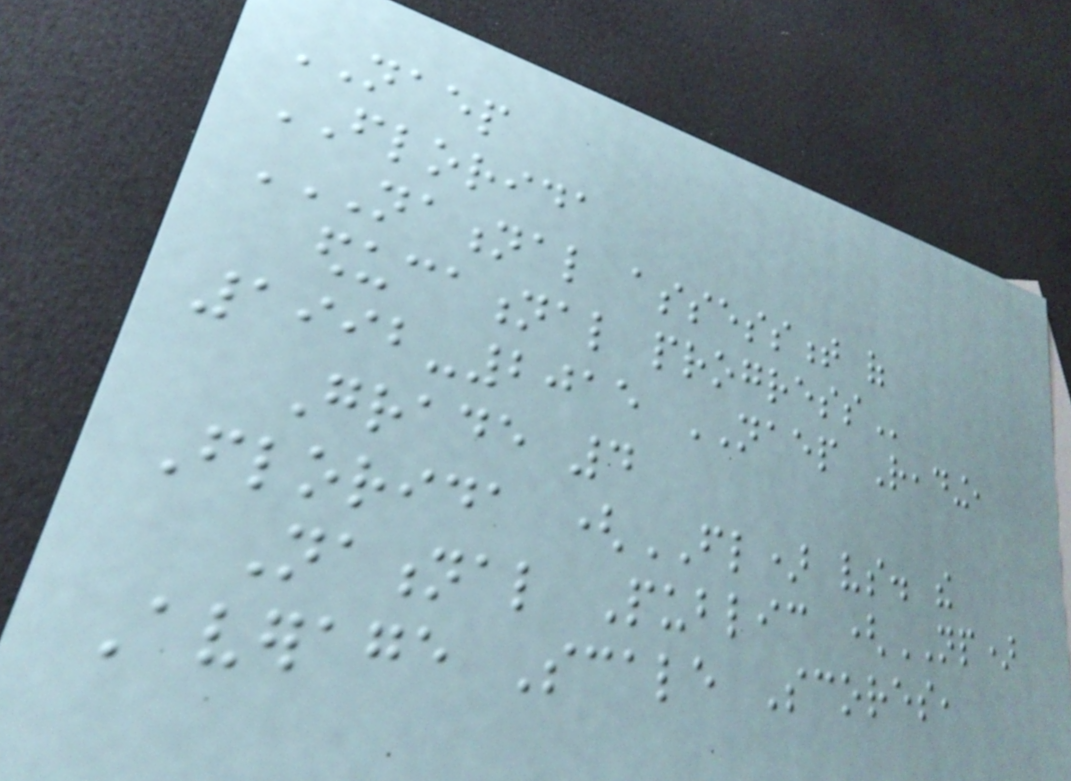NAEP
FLORIDA
NATIONAL ASSESSMENT OF
EDUCATIONAL PROGRESS
1992-2015 NAEP Reading,
Grade 4
Florida (FL) vs. the
National Public (NP)
Average Scale Scores,
